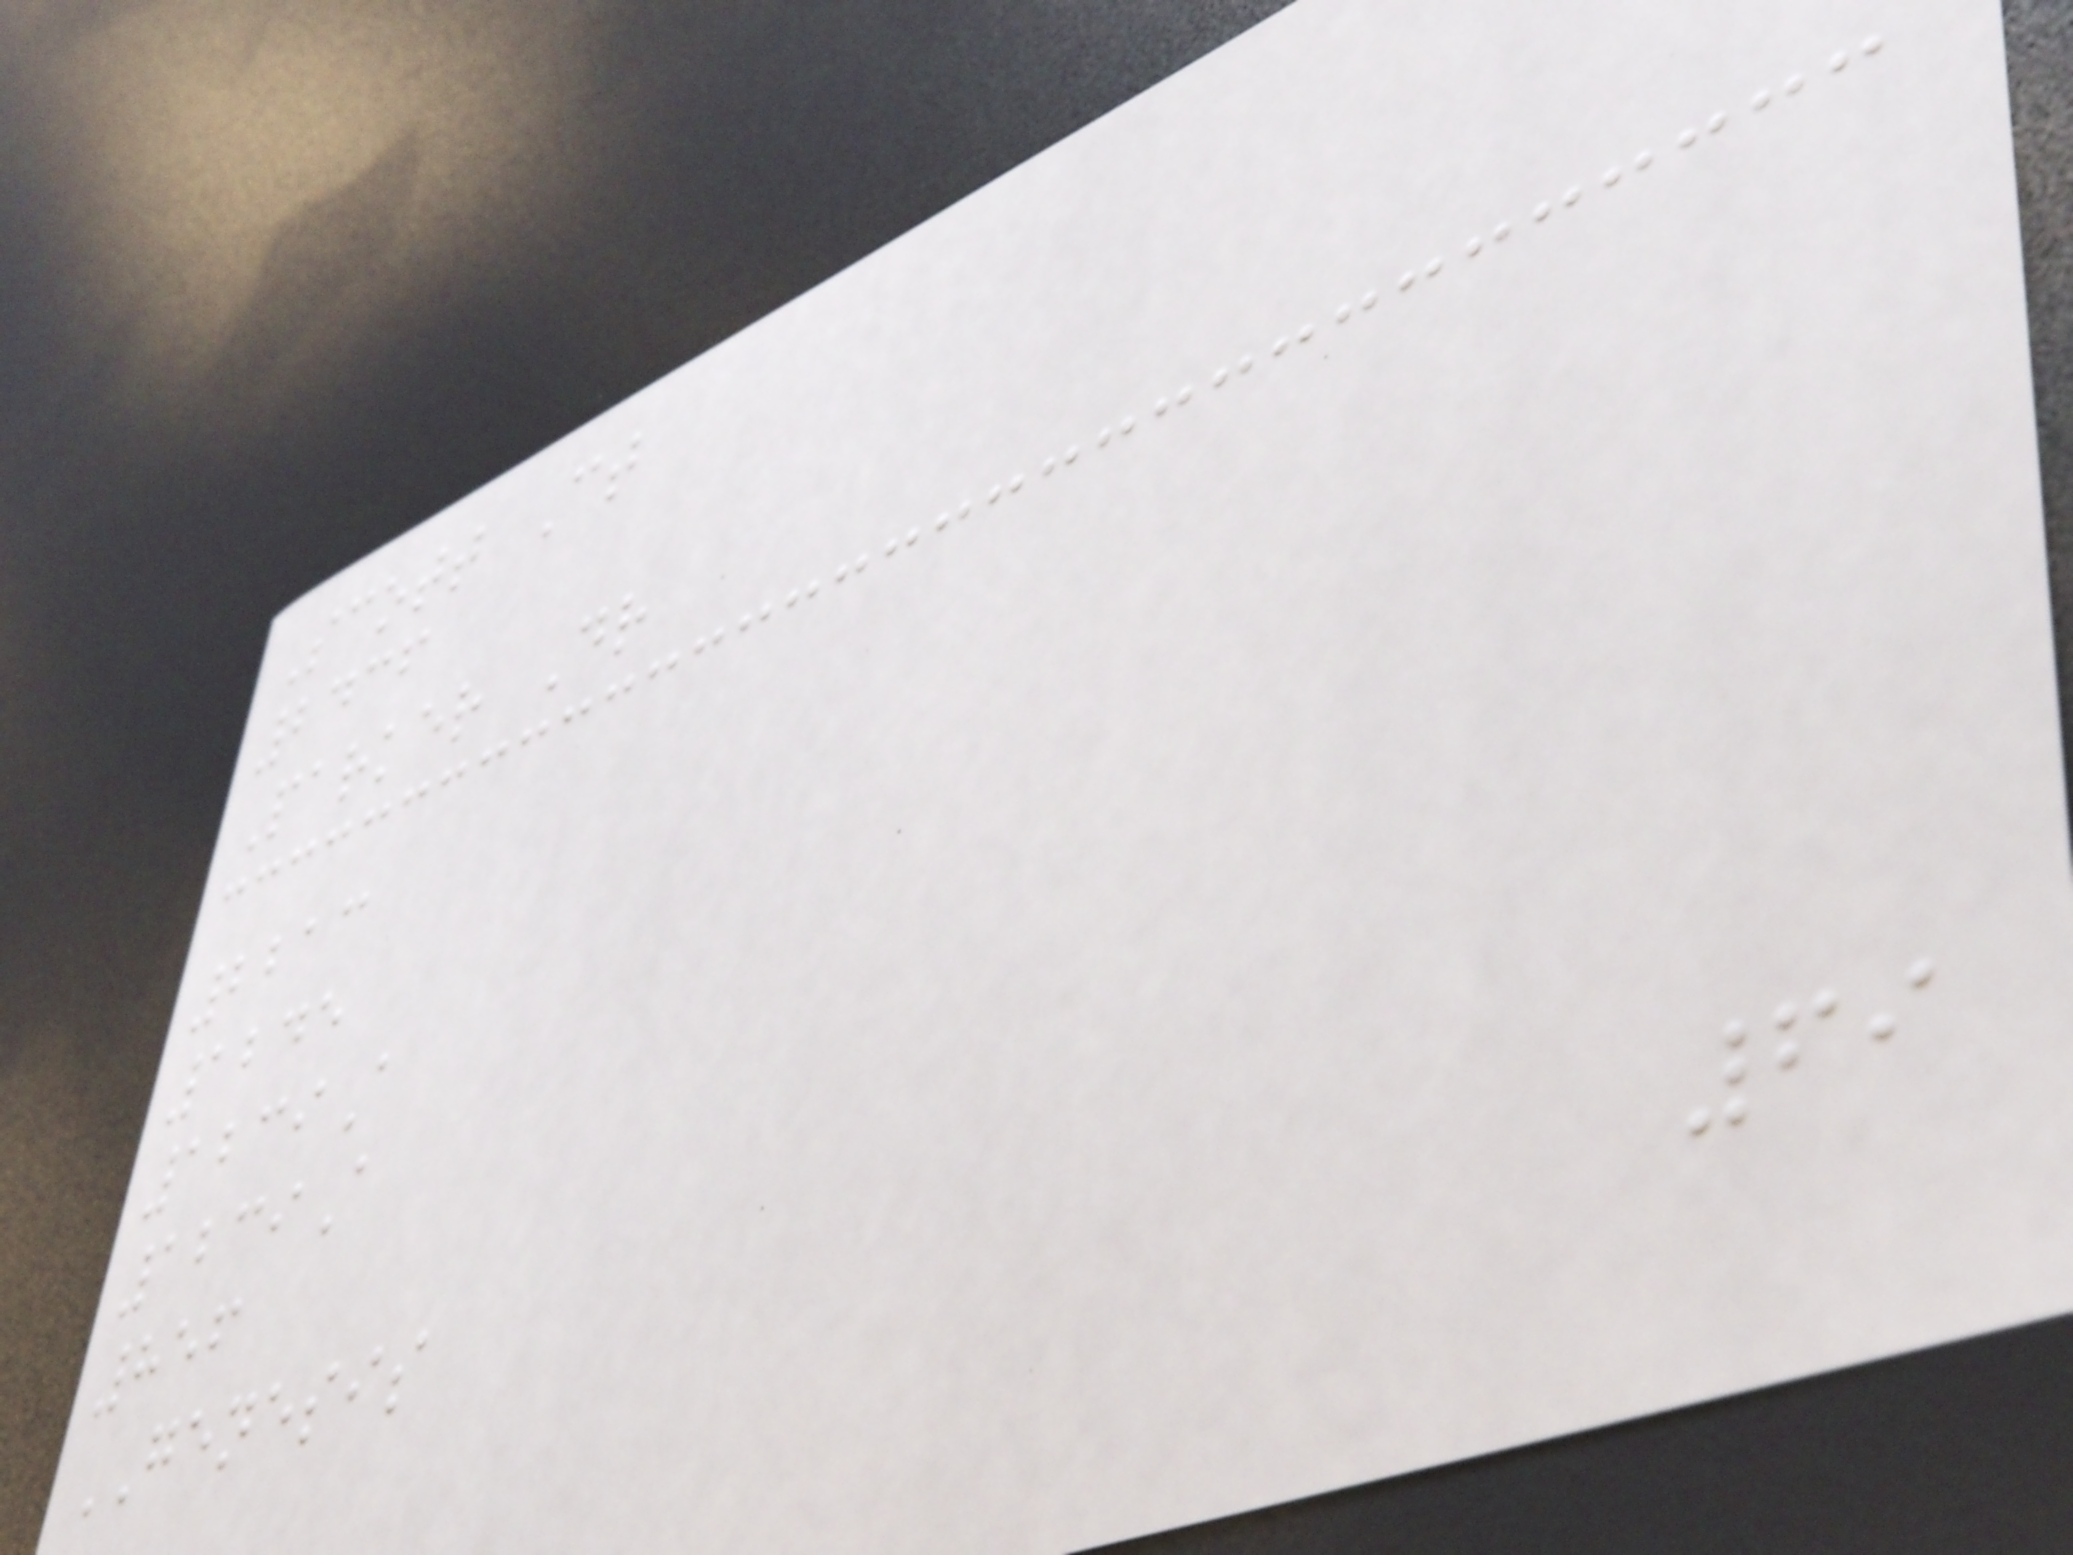Scott Ct
2436
Parker Dr
2213
1245
1239A
1239A
856
GENESIS
69
